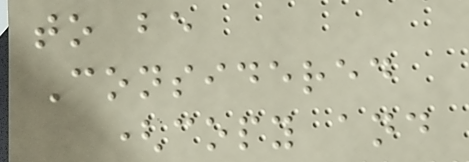to be
Considered
(copy and
